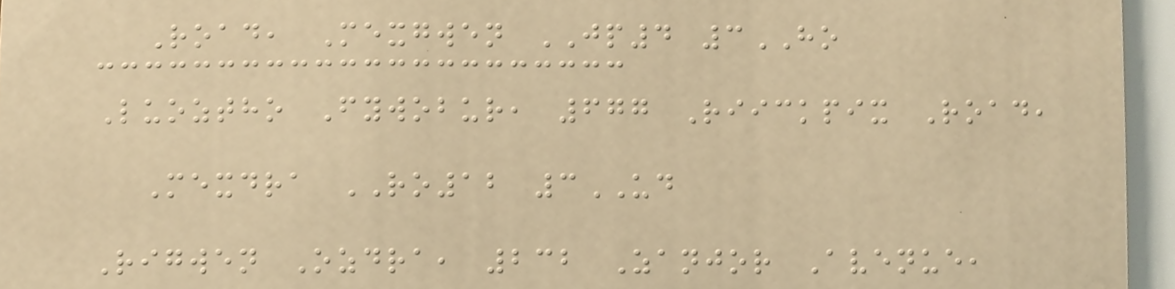Road, Mexgwen JP4 3HO
Luoztho Fywobur, 677 Riickpix Road,
Mexdra RO12 3UD
Rigwen Ozdra, 232 Zanjor Avenue,
